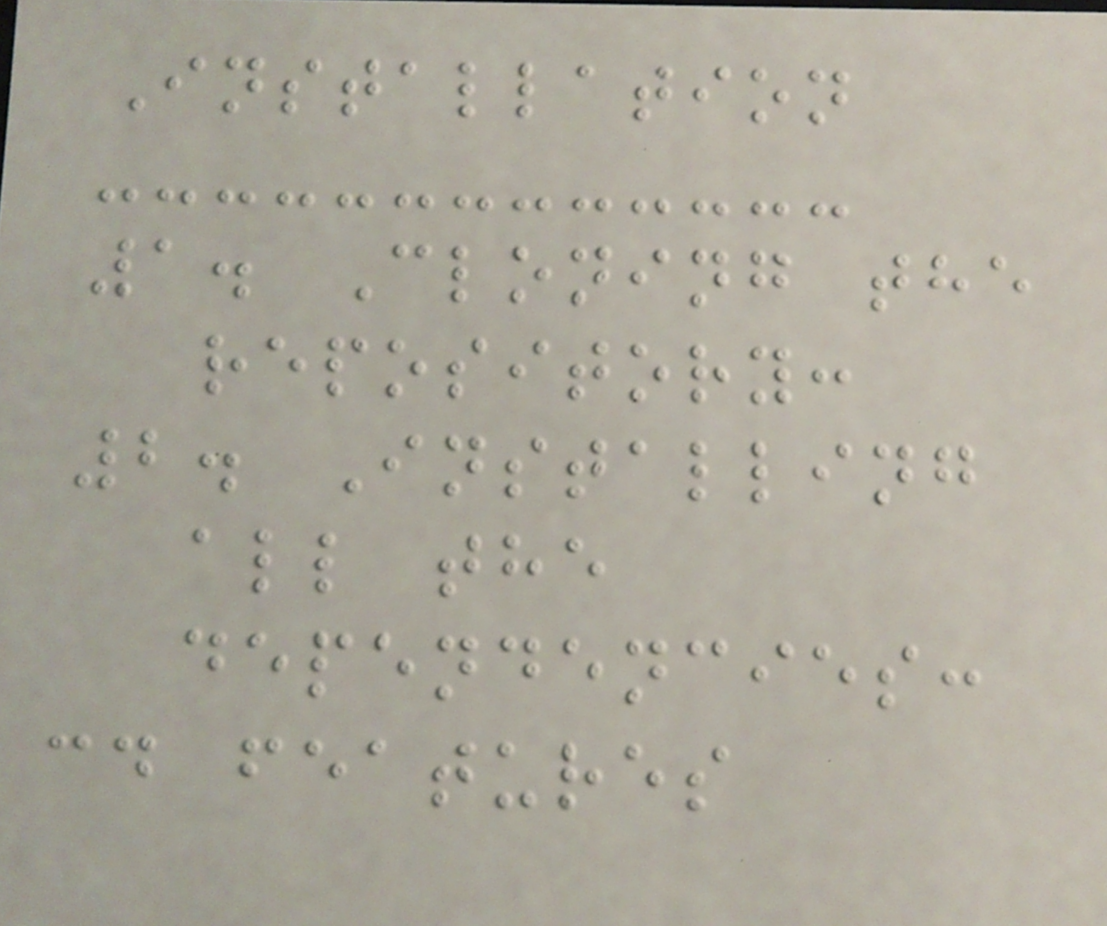Installation
1. Cloning the
repository:
2. Installing
all the
dependencies:
cd features
